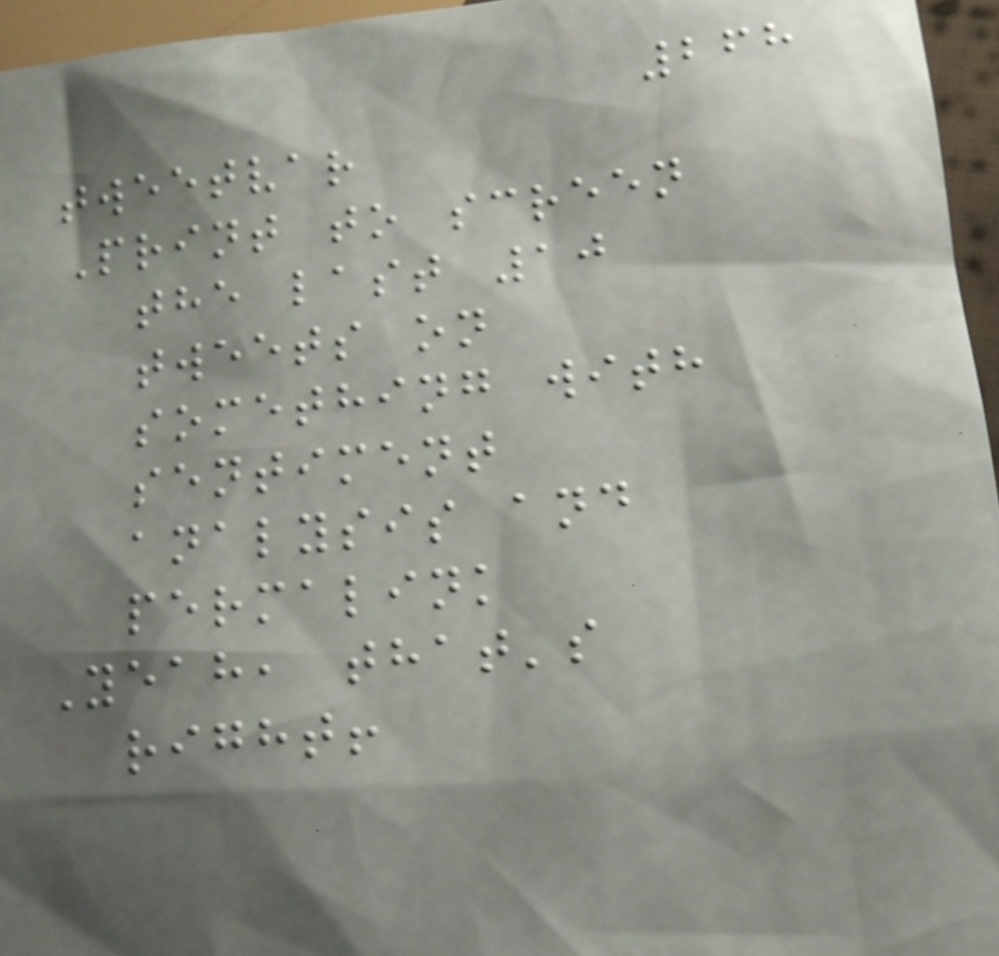268
tweetvar
Print to screen
the last 10
tweets on
something with
sentiment
analysis and
permalink
Yeah, that's
right!
